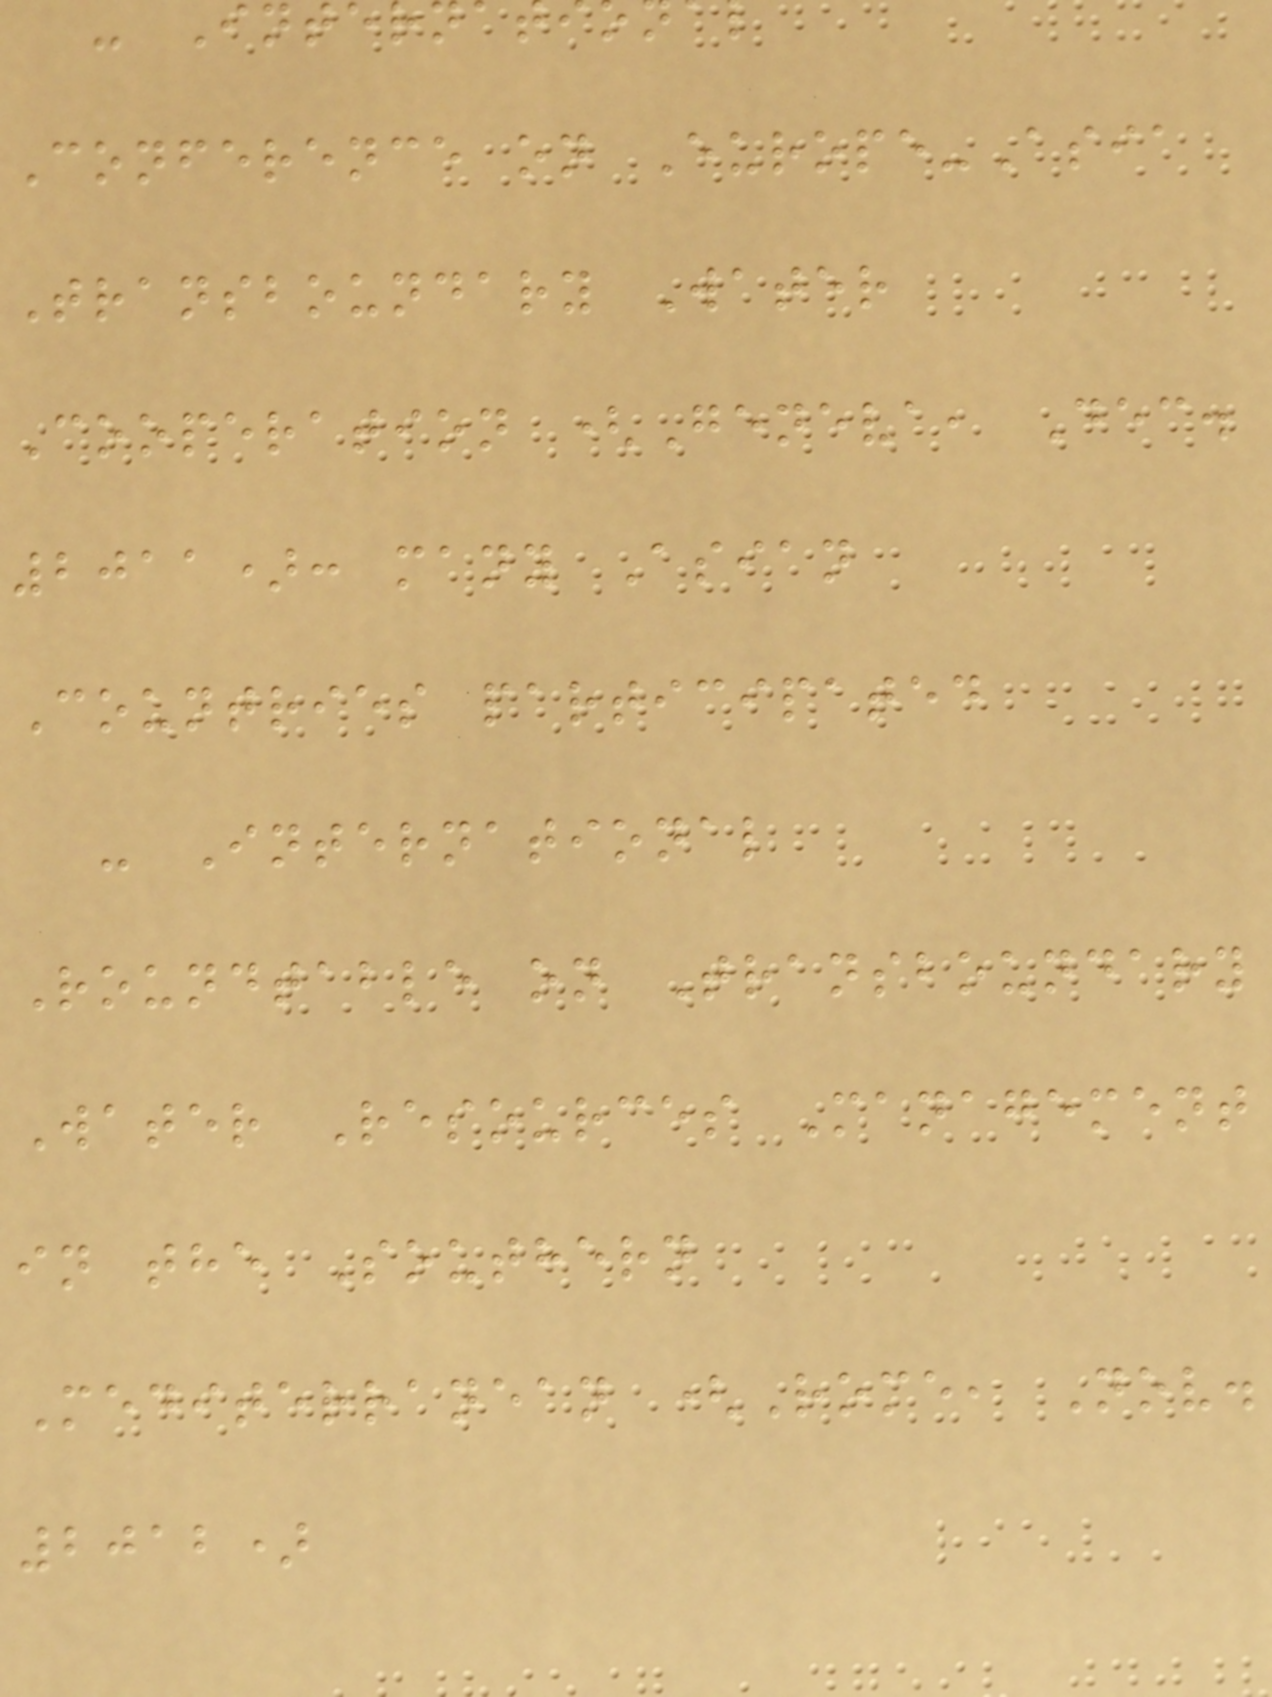- Inte
Conference on Europe-Asia
Transboundary Water
Cooperation (Geneva, Dec.
2011): many Asian
Countries participated
- International
Roundtable on Transboundary
Water Resources Management
in the Southern
Mediterranean (Rome, Nov.
2012)
